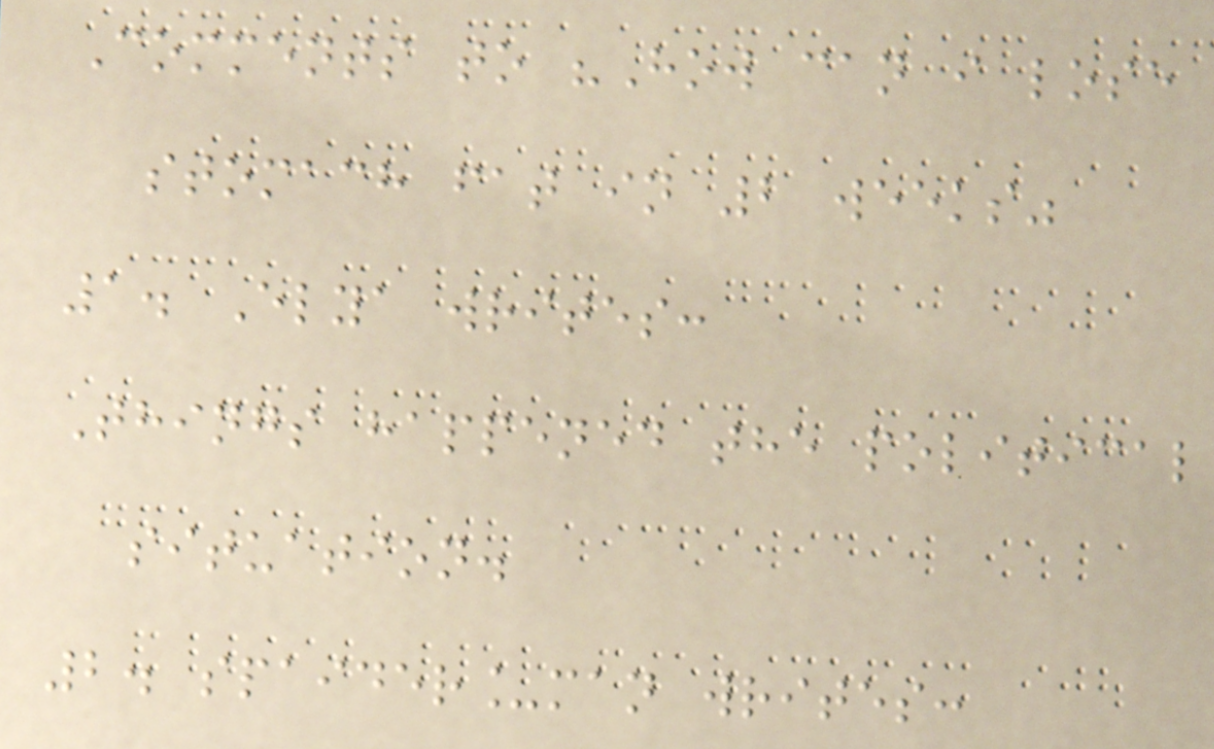Comments to "How can i lose
stomach fat in 2 weeks"
1. Elya writes:
Things happened the political
situation.
2. spaider_man writes:
